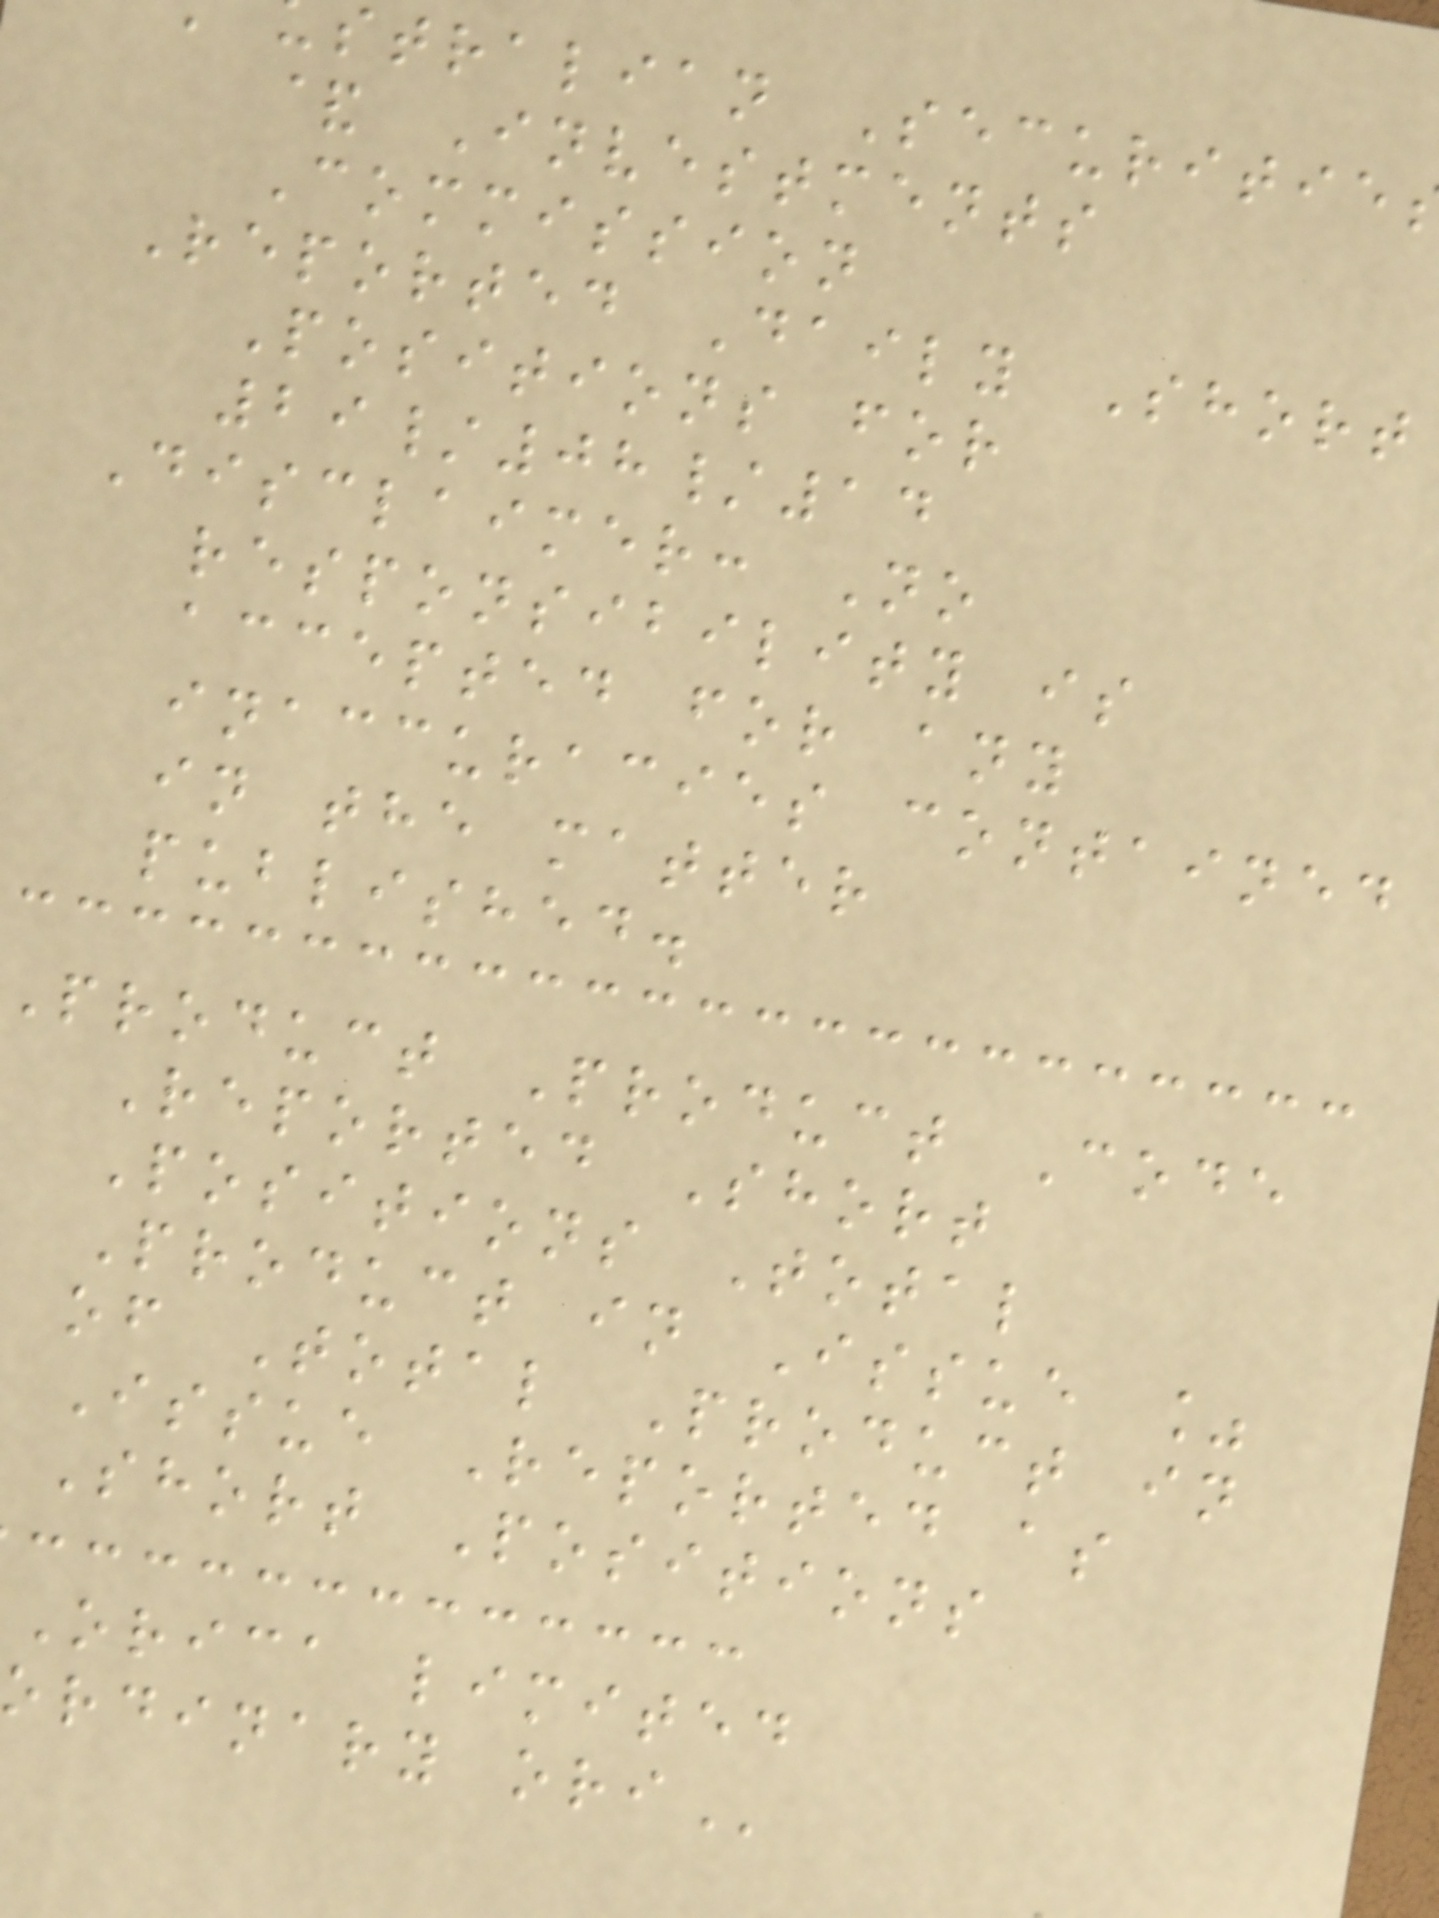stralian Securitie
& Investments
Commission
Reported Daily Short
Positions for
29/08/14
Disclaimer: No
responsibility is
accepted for any
inaccuracies contained
in the matter
published.
Product Product Code
Reported Short
Positions Total
Product in Issue %
of Total Product in
Issue Reported as
Short Positions
orica limited
ordinary
